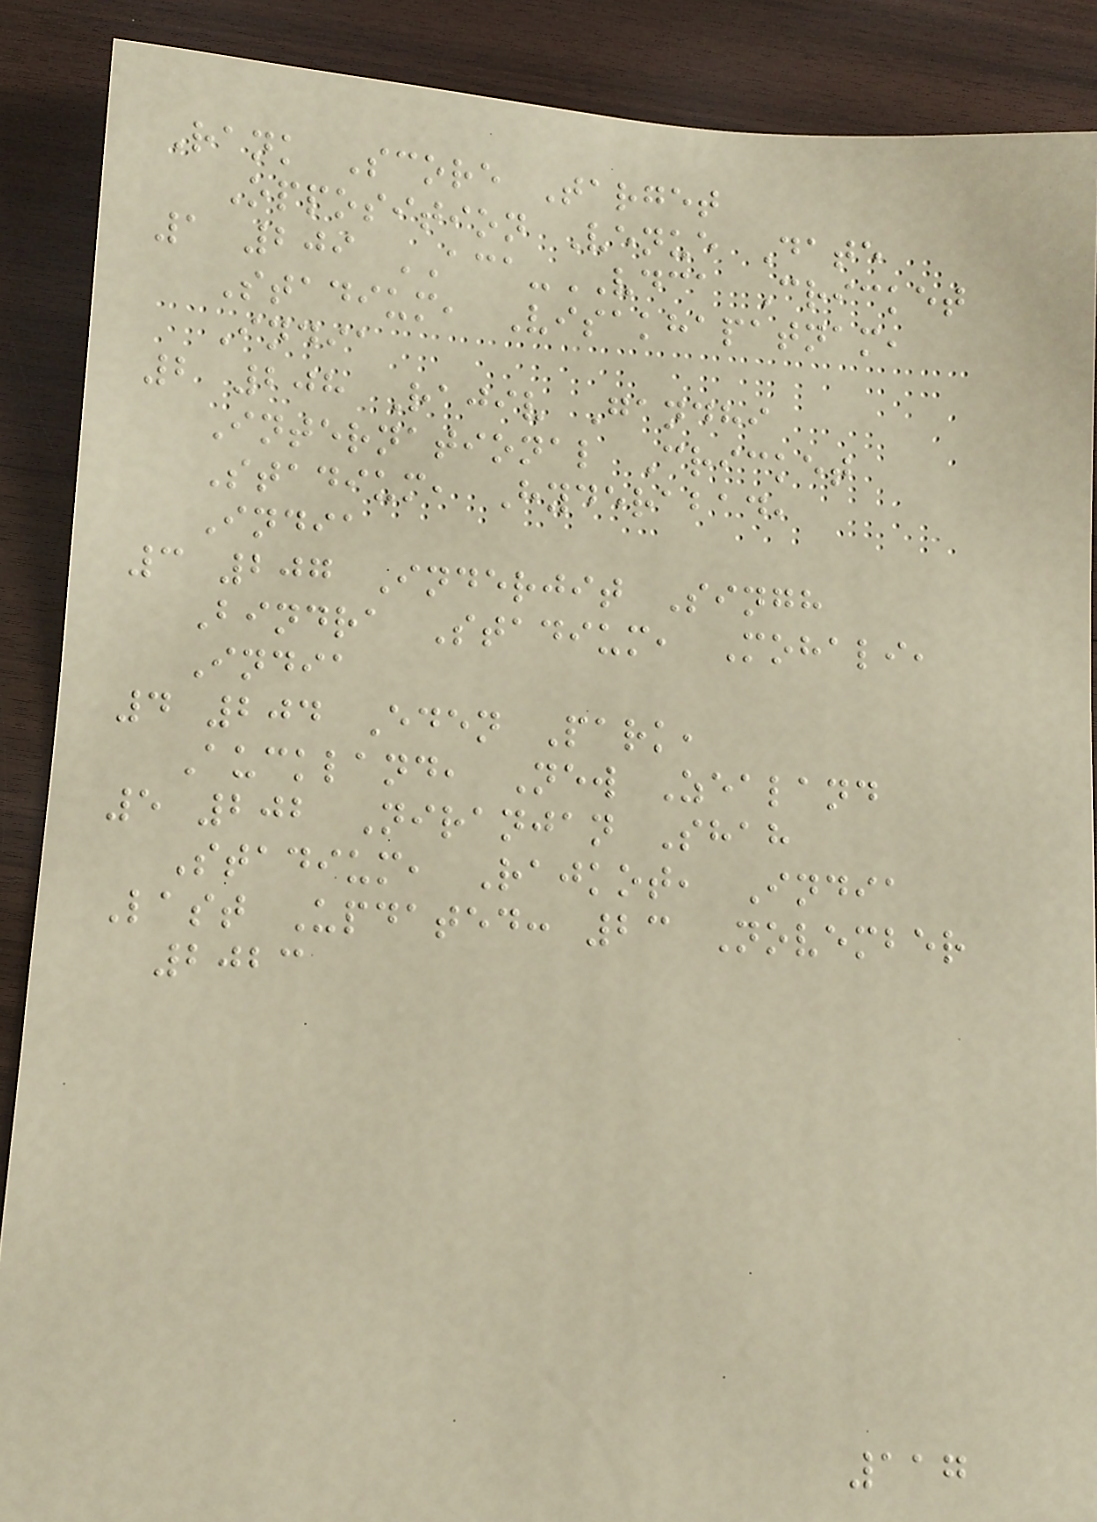Rank Score Target
Opposition Venue Date
1 209 ACA-VDCA Cricket
Stadium, Visakhapatnam,
India
2 208 Rajiv Gandhi
International Cricket
Stadium, Hyderabad,
India
3 207 Inderjit Singh
Bindra Stadium, Mohali,
India
4 204 Eden Park,
Auckland, New Zealand
5 202 Niranjan Shah
Stadium, Rajkot, India
Last Updated: 23 November
2023
117
